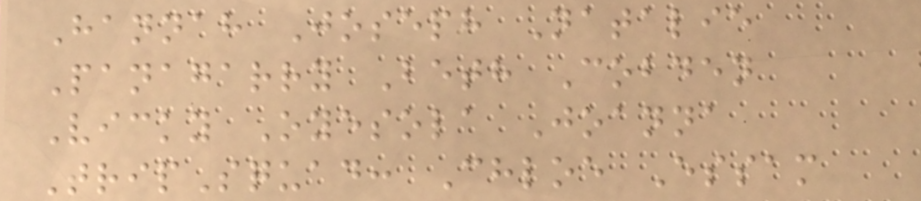Hannah Joseph Natalie
Panagarry Beth Cobden
Vicky Oyesola Joanna
TripSquad: Chloe Essam
